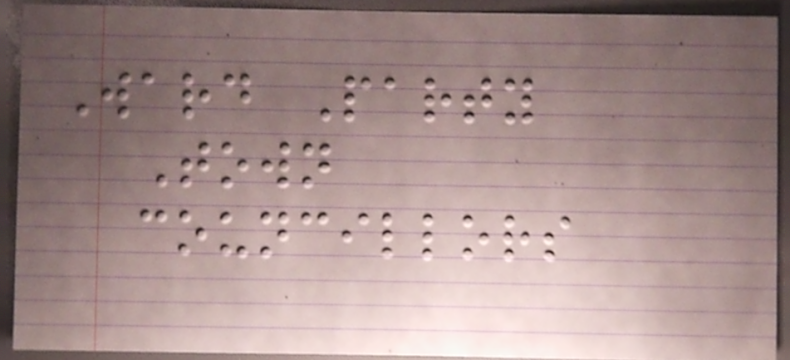Ward Party
Town
councillors
